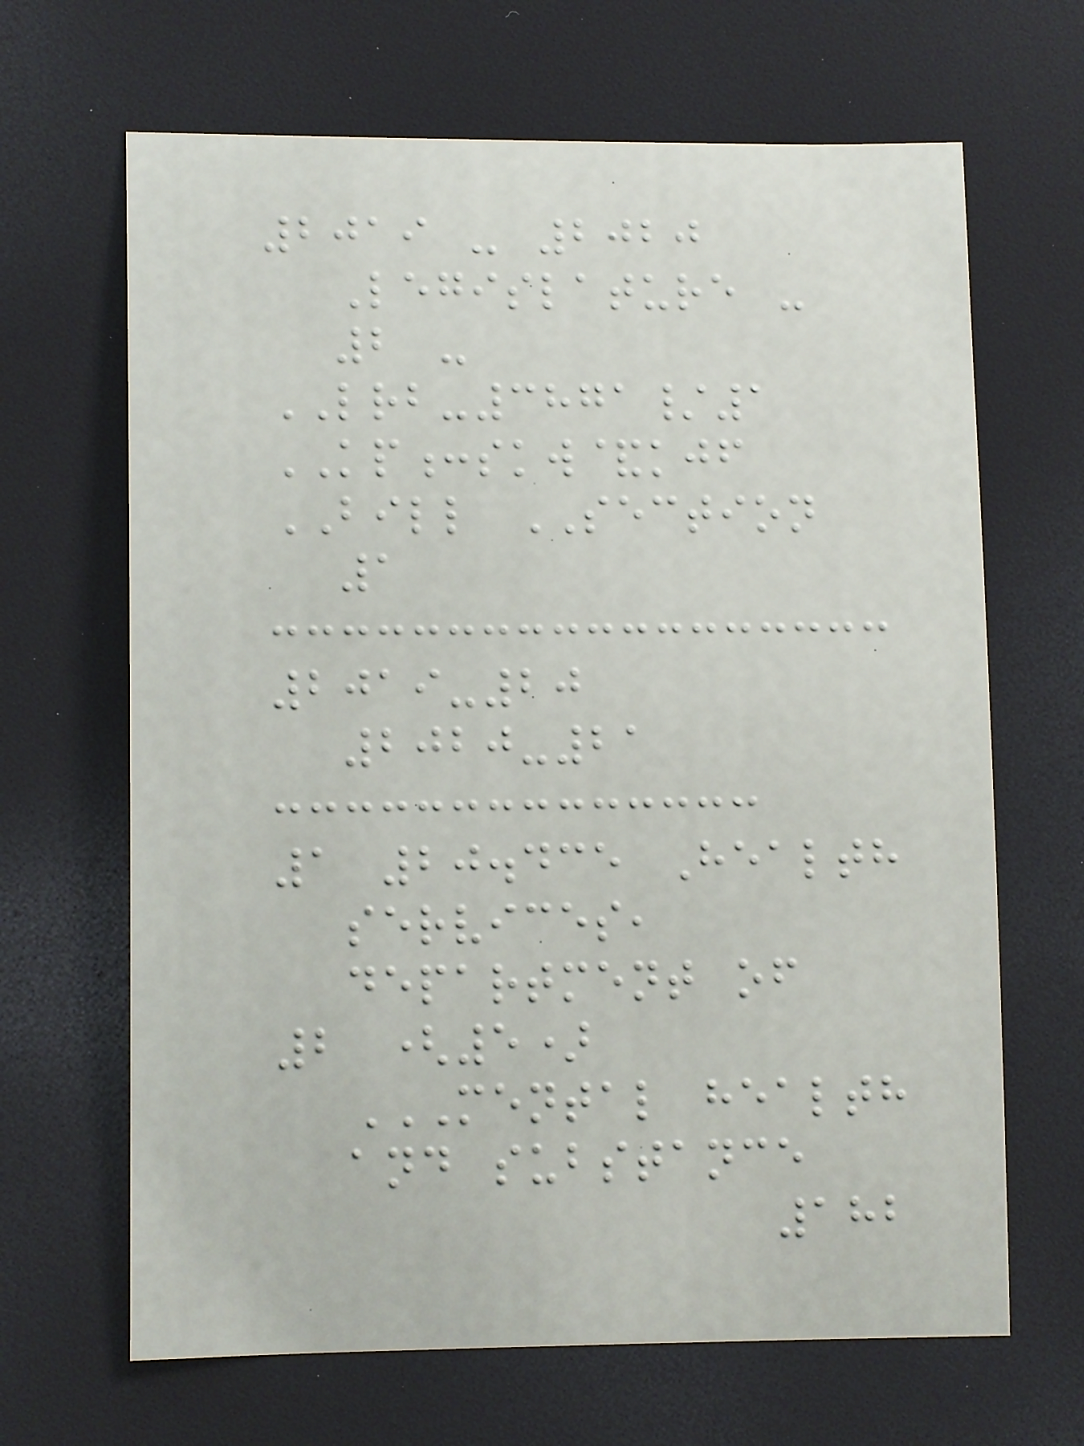2019 - 2020
Legislature -
2 -
LRB-3871/1
KP:skw&kjf
BILL SECTION
1
2019-20
2020-21
1 20.435 Health
services,
department of
2 (5)
MENTAL HEALTH
AND SUBSTANCE
182
